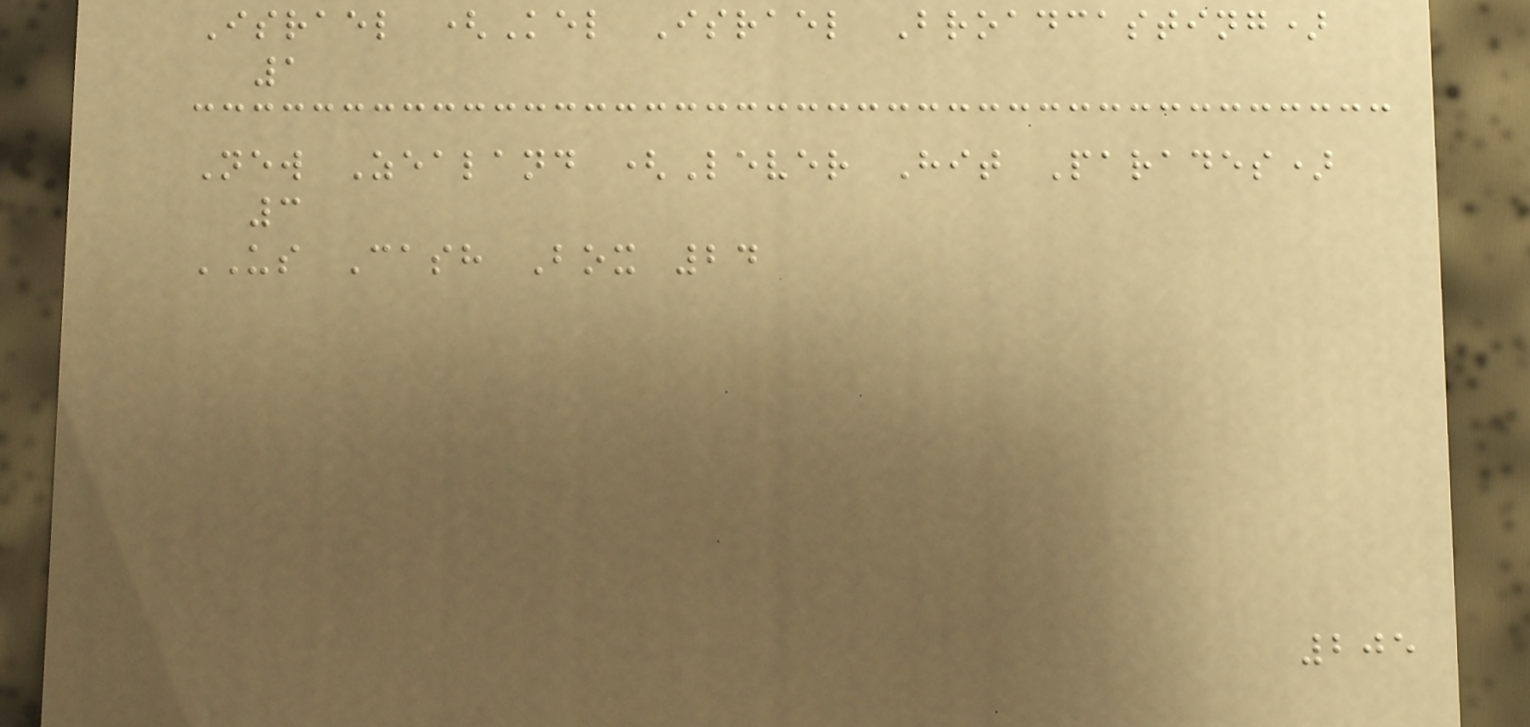Israel (Kel Israel Broadcasting)
1
New Zealand (Lever Hit Parades)
3
US Cash Box 24
205
